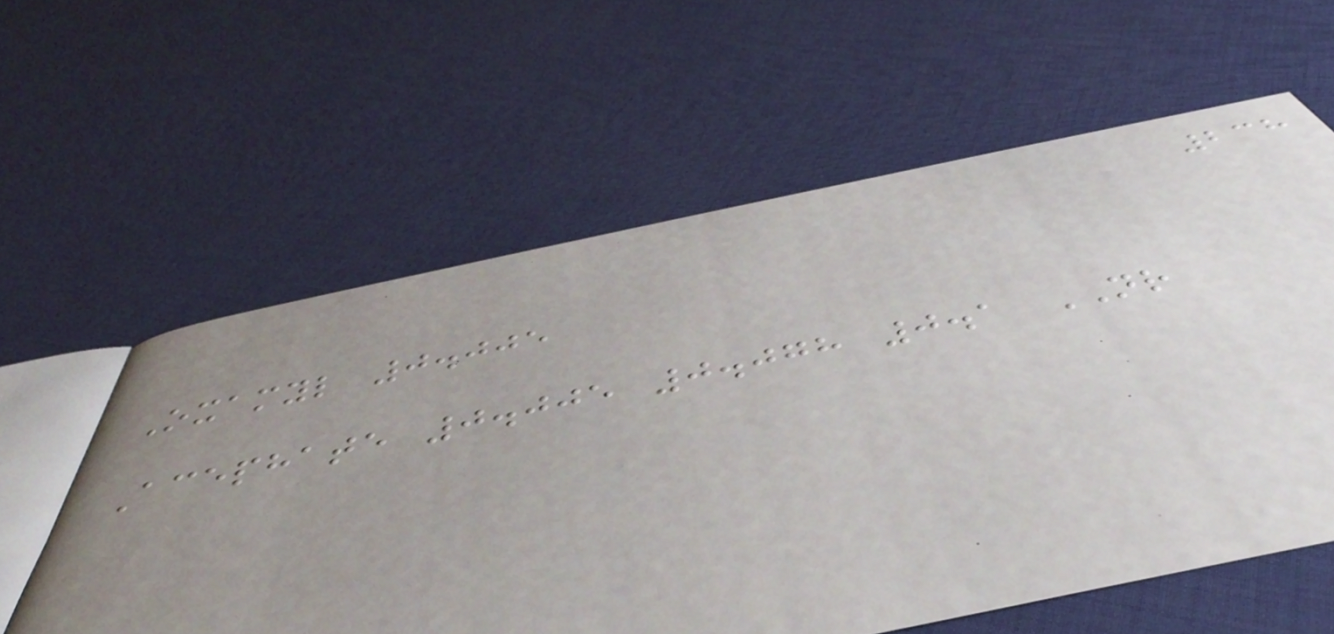238
Oxamyl 0.005
Acephate 0.005 0.078 0.1 NR
